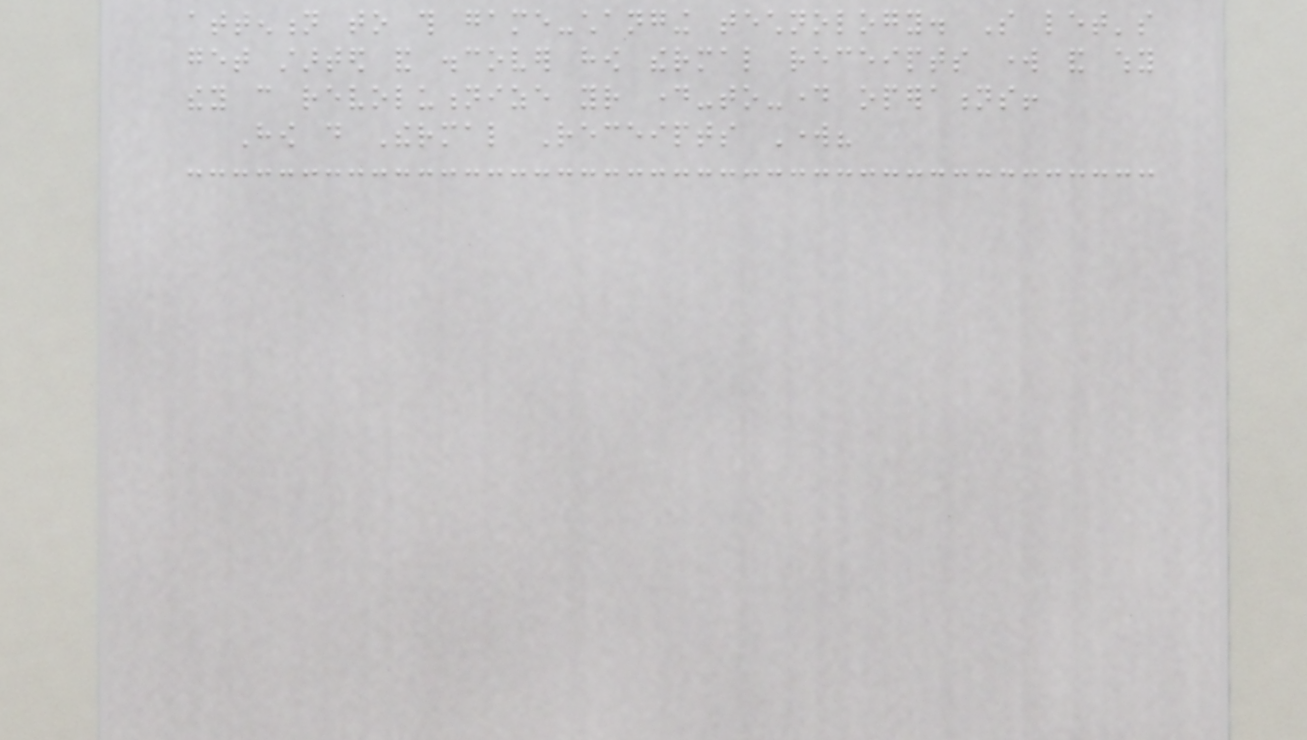attention to this game-changing technology. So let's
get started and discover how thermal receipts work and why
they can revolutionize your day-to-day operations!
How do Thermal Receipts Work?
